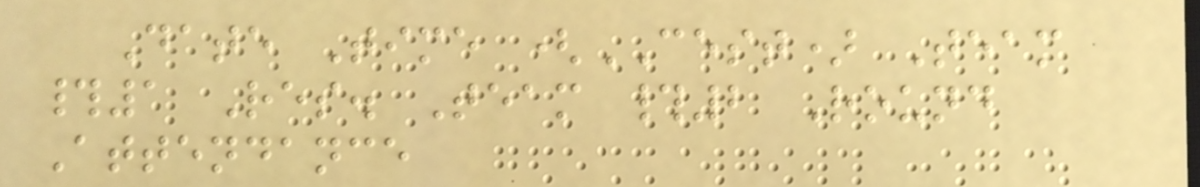Date Time (CEST) Team
#1 Res. Team #2 Round
Attendance
